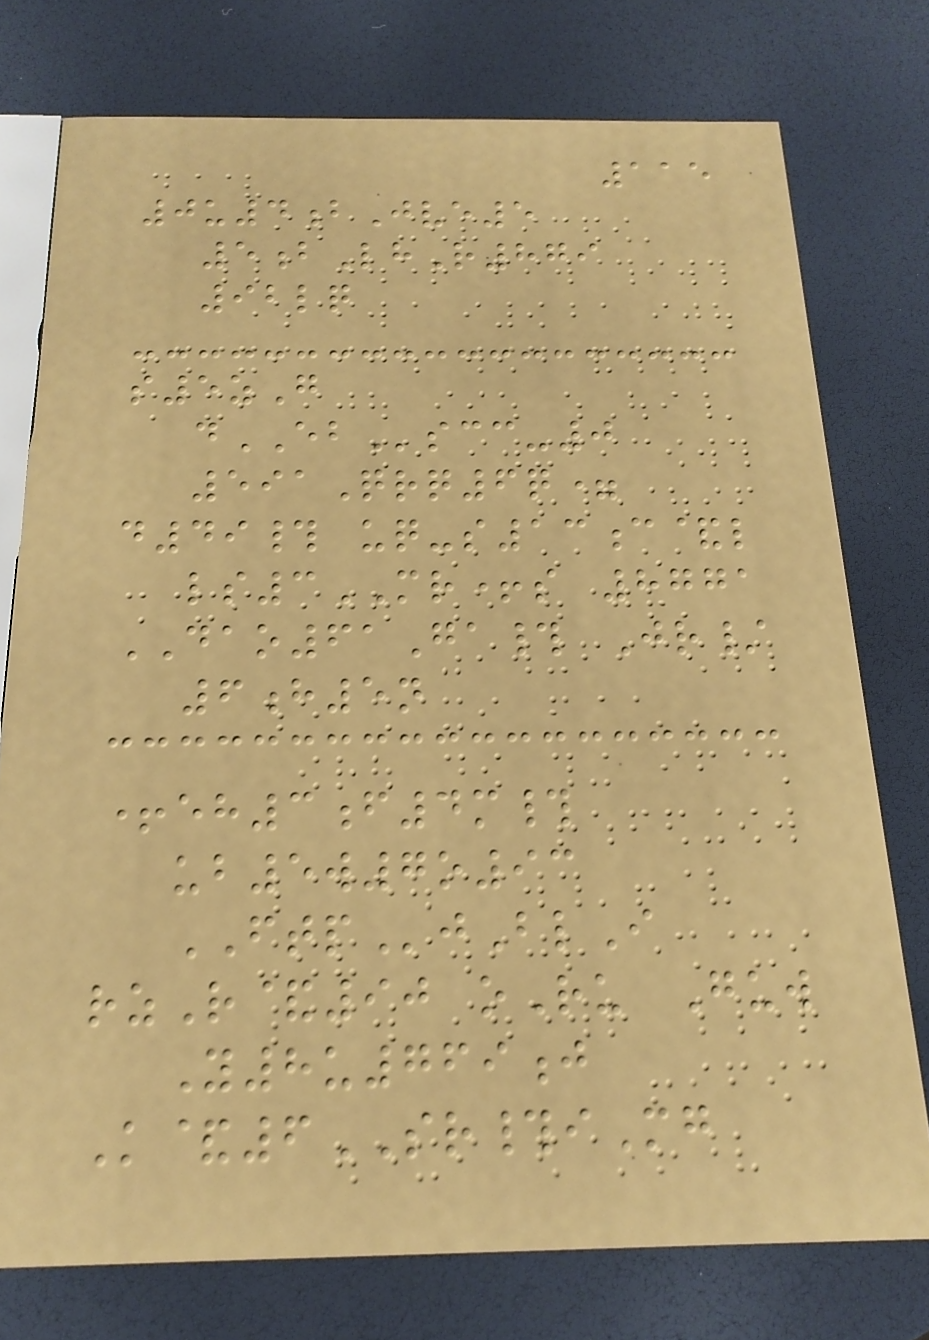115
0u4bJve5
5bLhR879
92lq
s5zG
dEBscc-0
591Qrq6q=
d49# uq-s13c&l
ls3MR+s 8771
DAO61Ga# Jr/
6h5n
+eh3f4m#
ub5w7o93
FTPjBlI
rzR&90 oRu Guw
Y8u769j
K&6SR#iMg
